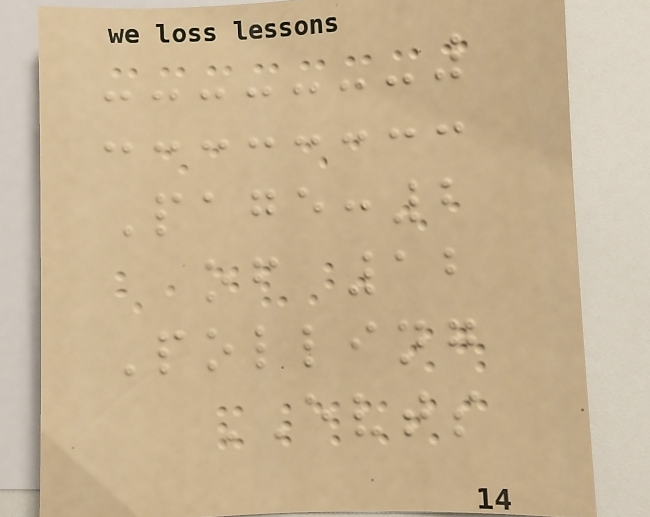Page:2
of 12
Polling
EVTS
